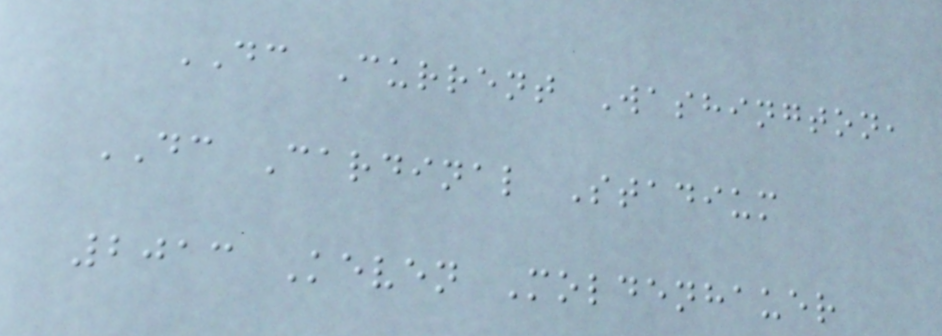DC Current Washington,
DC Cardinal Stadium
2013 Keven Moldenhauer
